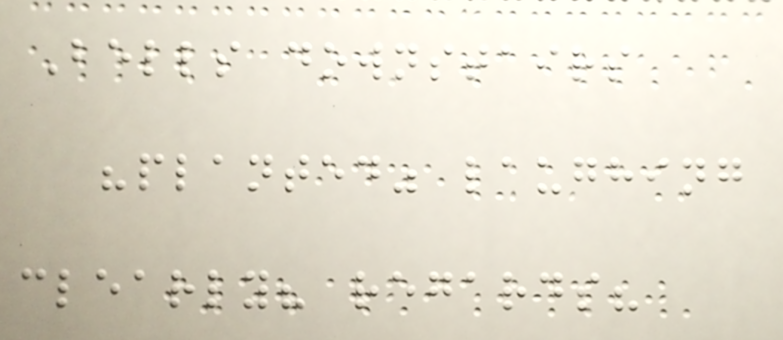Bells downstairs
"planted" laughing
clearly? regards?
